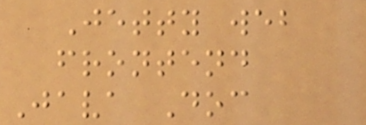Jetty web
frontend
Java Doc
